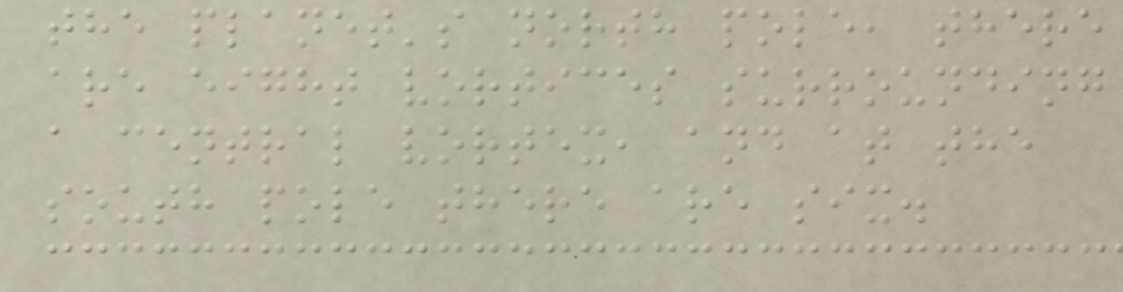the planet's north pole, there
are eight vortices surrounding
a central vortex, and at the
south pole there are six.
